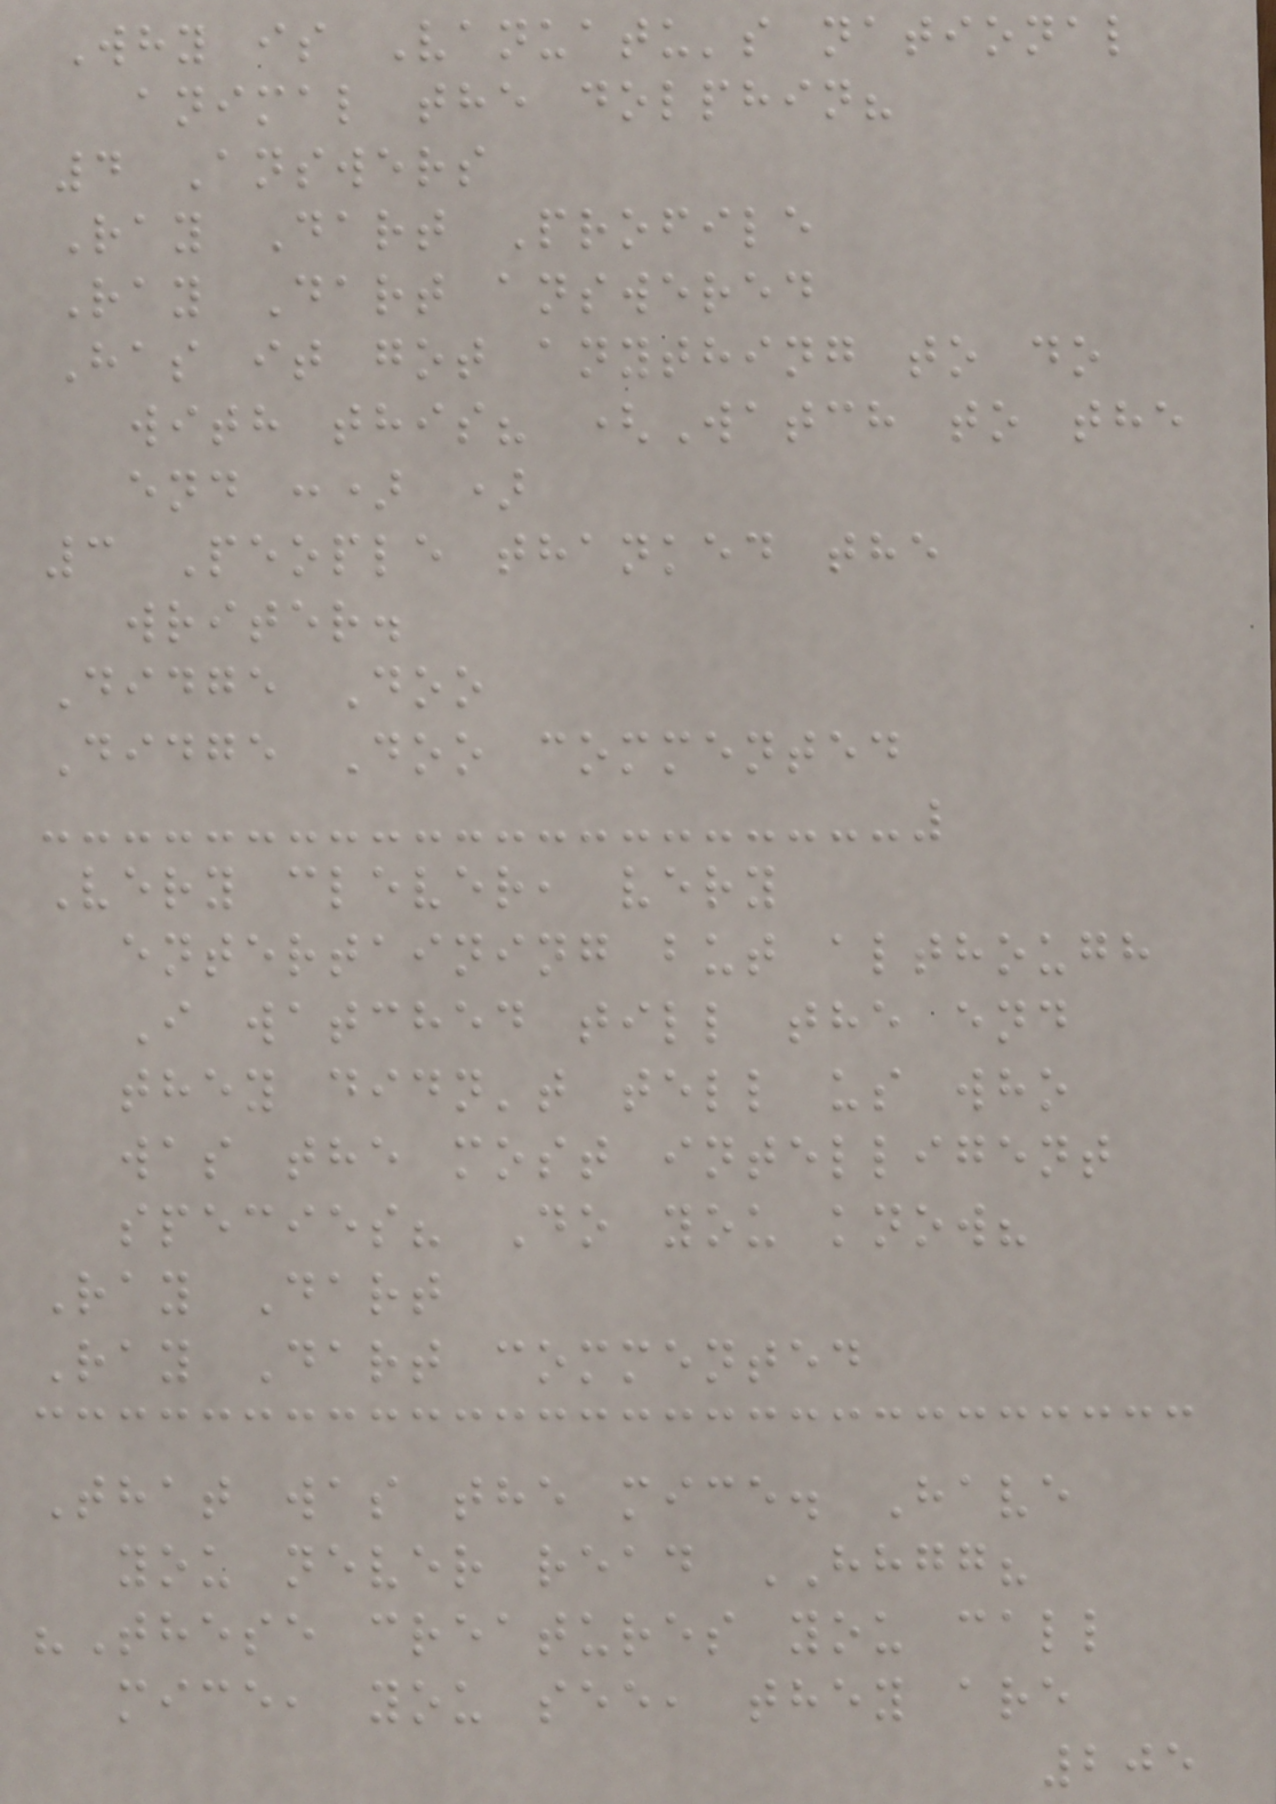Why is Vanuatu's national
animal the dolphin?
4 Answers
Ray Dart Profile
Ray Dart answered
Has it got anything to do
with this? (Watch to the
end :) )
3 People thanked the
writer.
Didge Doo
Didge Doo commented
Very clever, very
entertaining but although
I watched till the end
they didn't tell us who
was the most intelligent
species? Do you know?
Ray Dart
Ray Dart commented
That was the mice. Have
you never read HHGG?
"These creatures you call
mice, you see, they are
205
